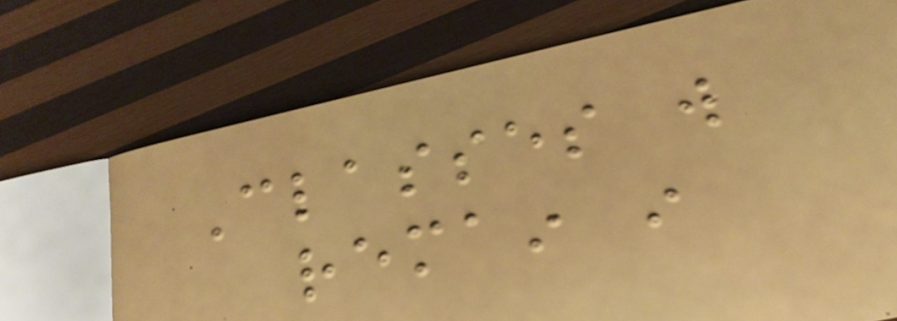Classes will
remain in
